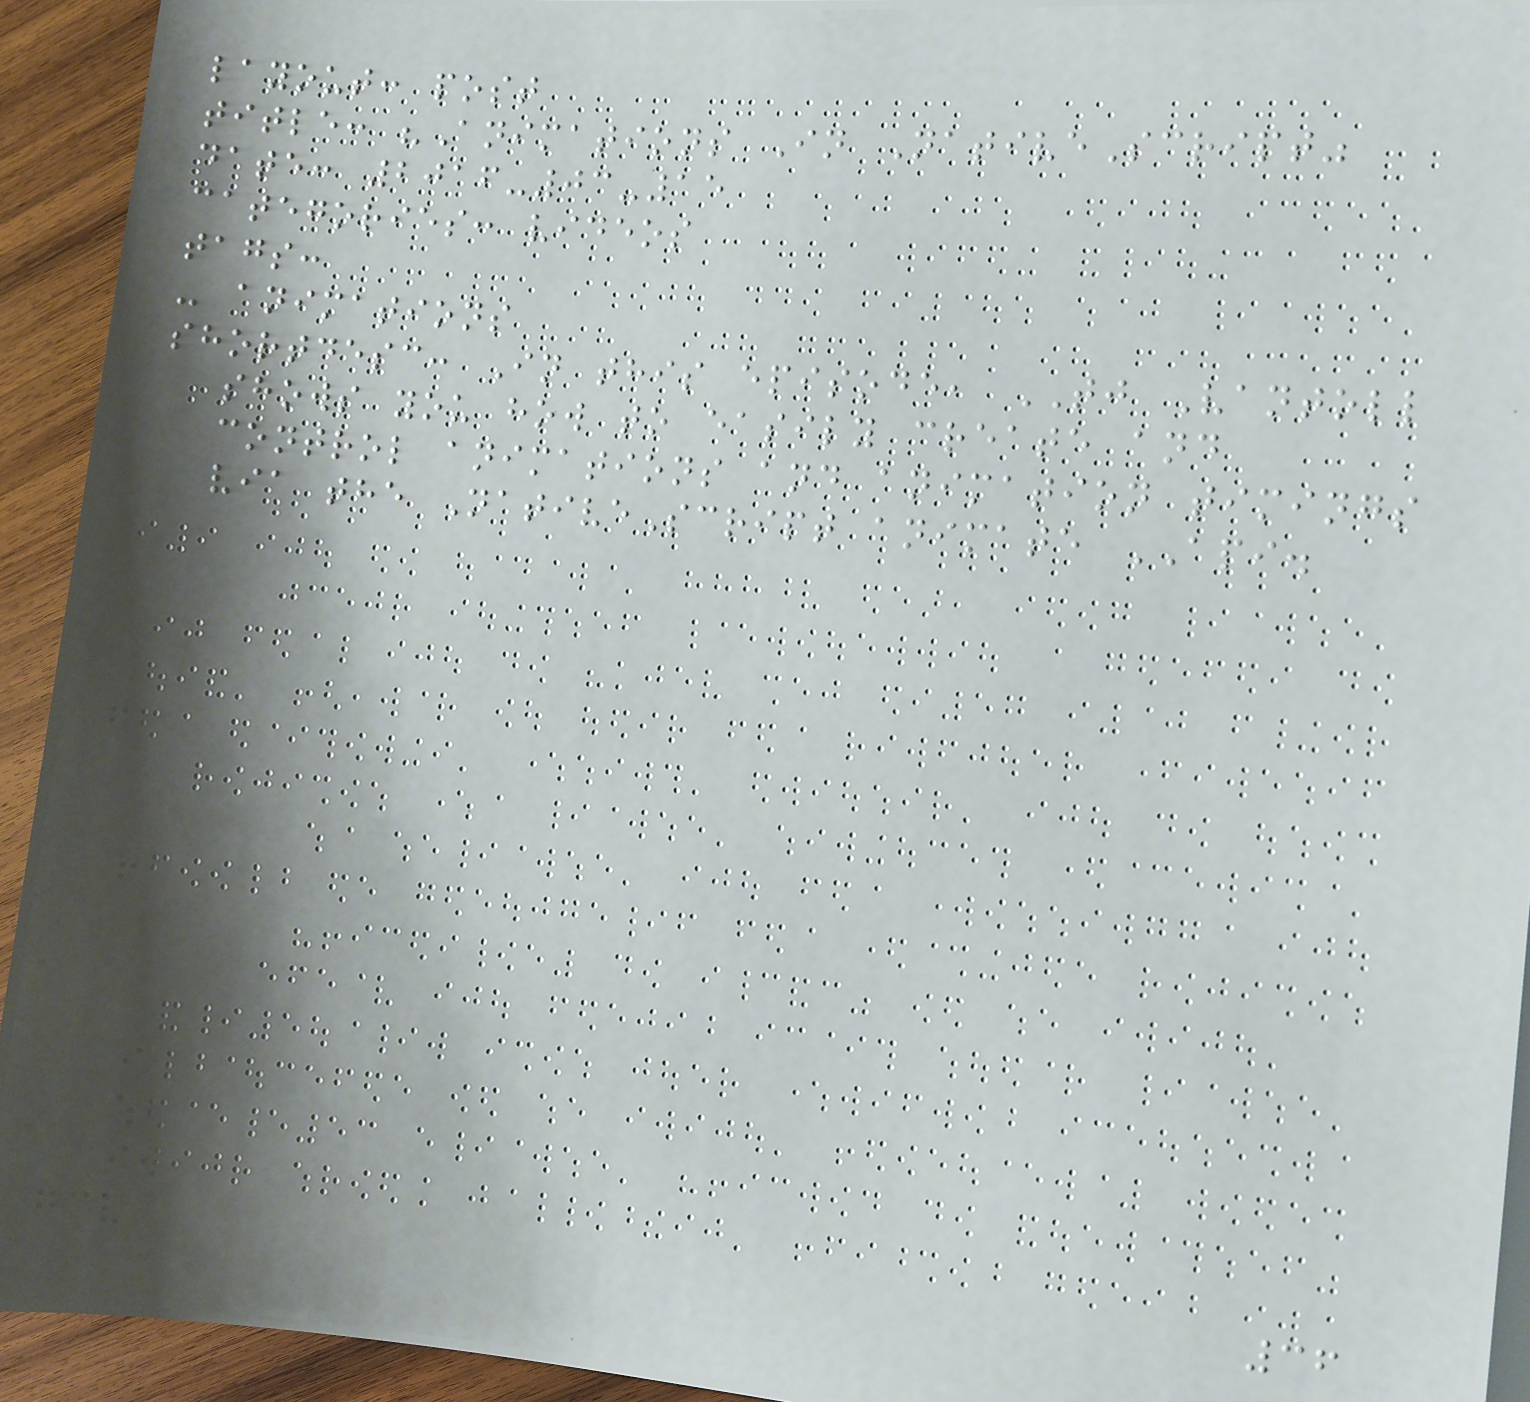layout: post
title: "Animations In NativeScript"
date: 2016-03-15
categories: videos
tags:
- animations
shortdesc: In this episode, TJ Vantoll
shows you how to easily create and
control animations and animation timings
via the NativeScript animate API.
36
